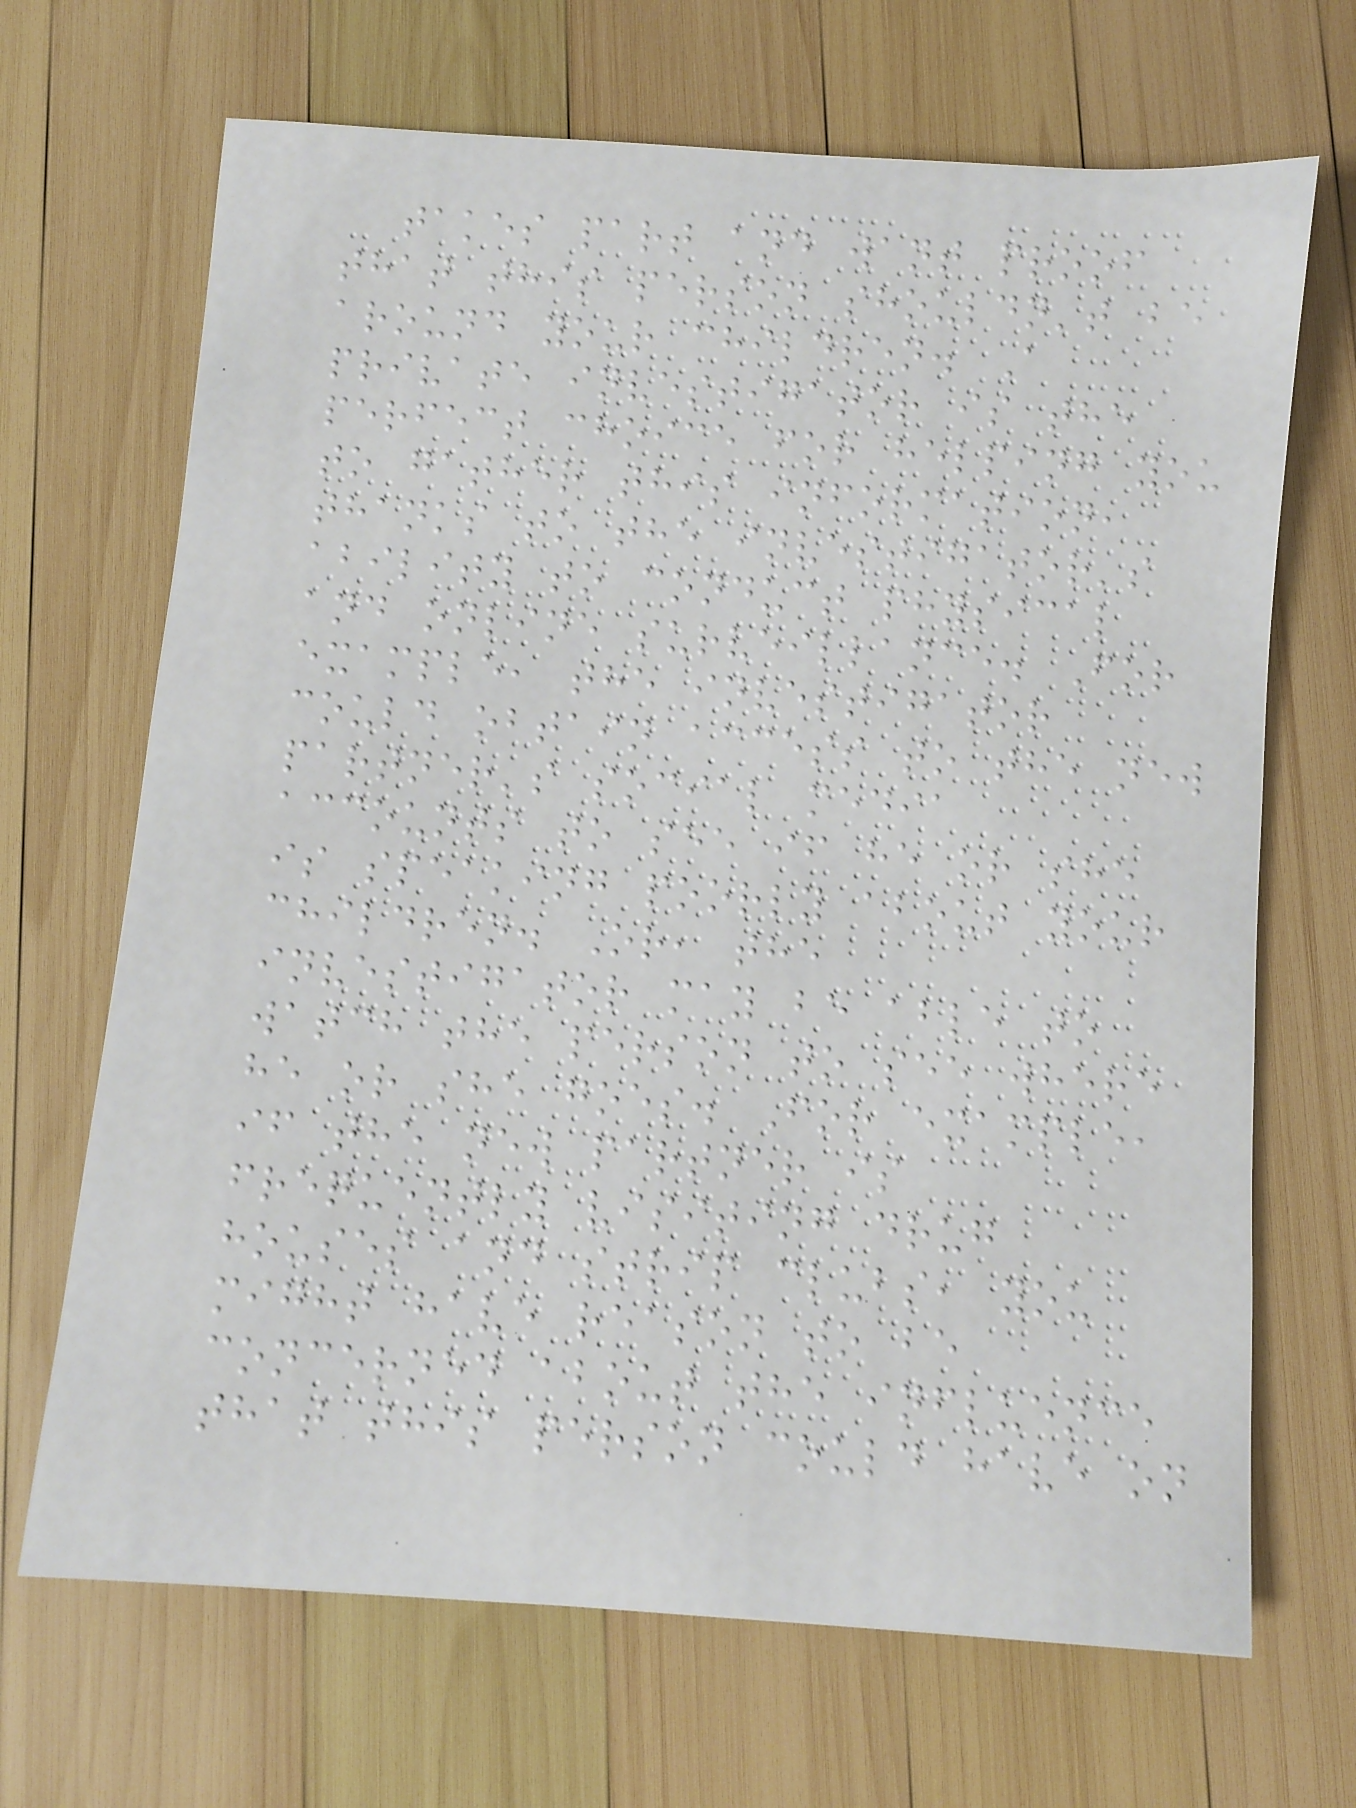takes part and want proof
that this person shouldn't be
around your children. A
private investigator is the
perfect choice for helping you
to gather this information,
thanks to the investigator's
ability to conduct physical
and online surveillance. For
example, the investigator
could obtain access to the new
partner's social media
accounts to see if he or she
is speaking poorly about your
children. Or, the
investigator may be able to
watch the person to see where
he or she goes. For example,
if the new partner is
frequently visiting drug
houses and strip clubs, you
might have reason to be
concerned about the influence
that this person could have on
